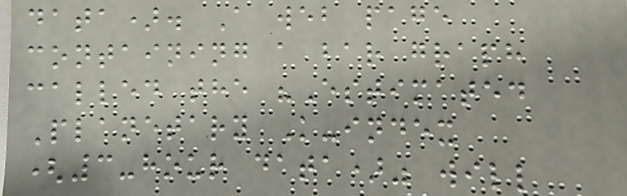data). A web page
containing a bar graph
called the "Estimated
Planetary K-index
(3-hour data)" will
